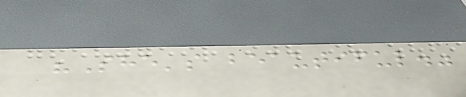"She's beautiful."
